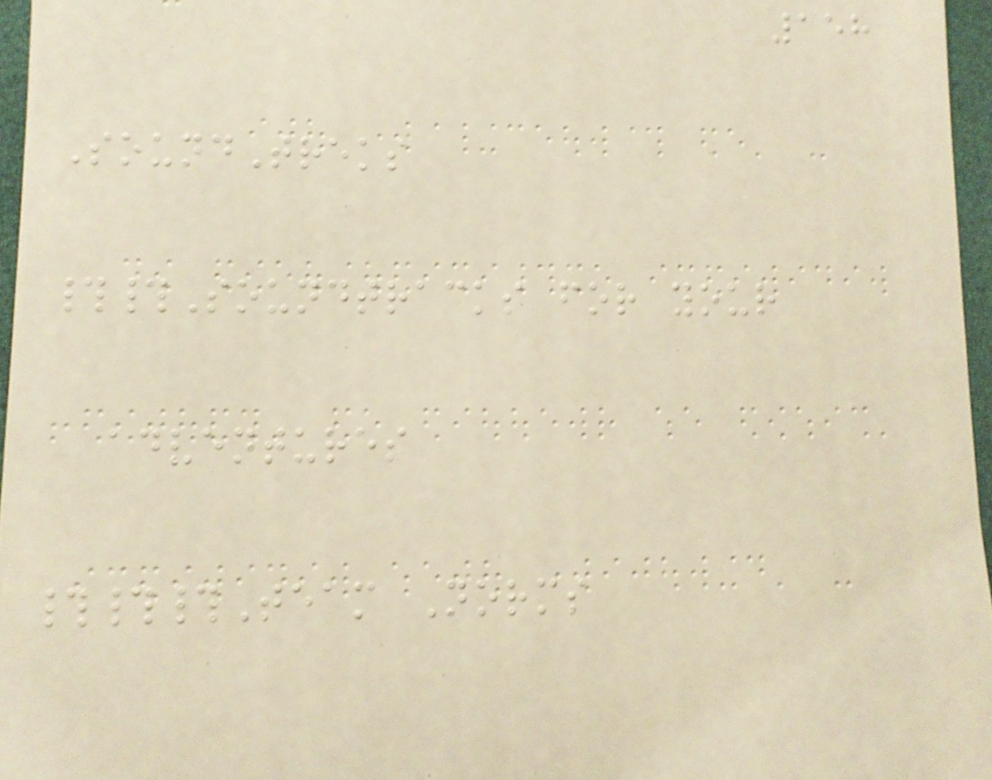158
SoundTreks
##Soundtracks for your
adventures
###Team Norms
